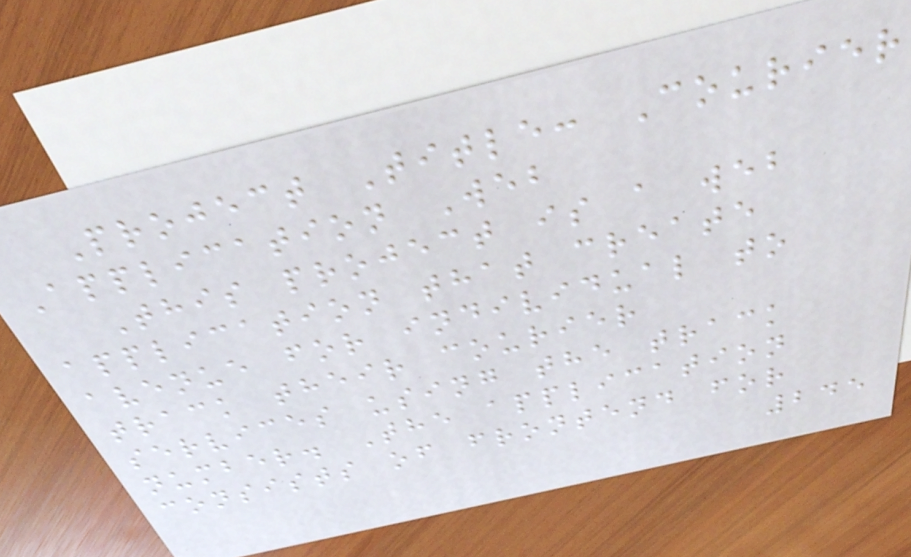Project Title: Courier
Application Web
This project is a web
application that create
avenue for individual to
track their courier
services using the track
number. The application
consists of frontend for
245
